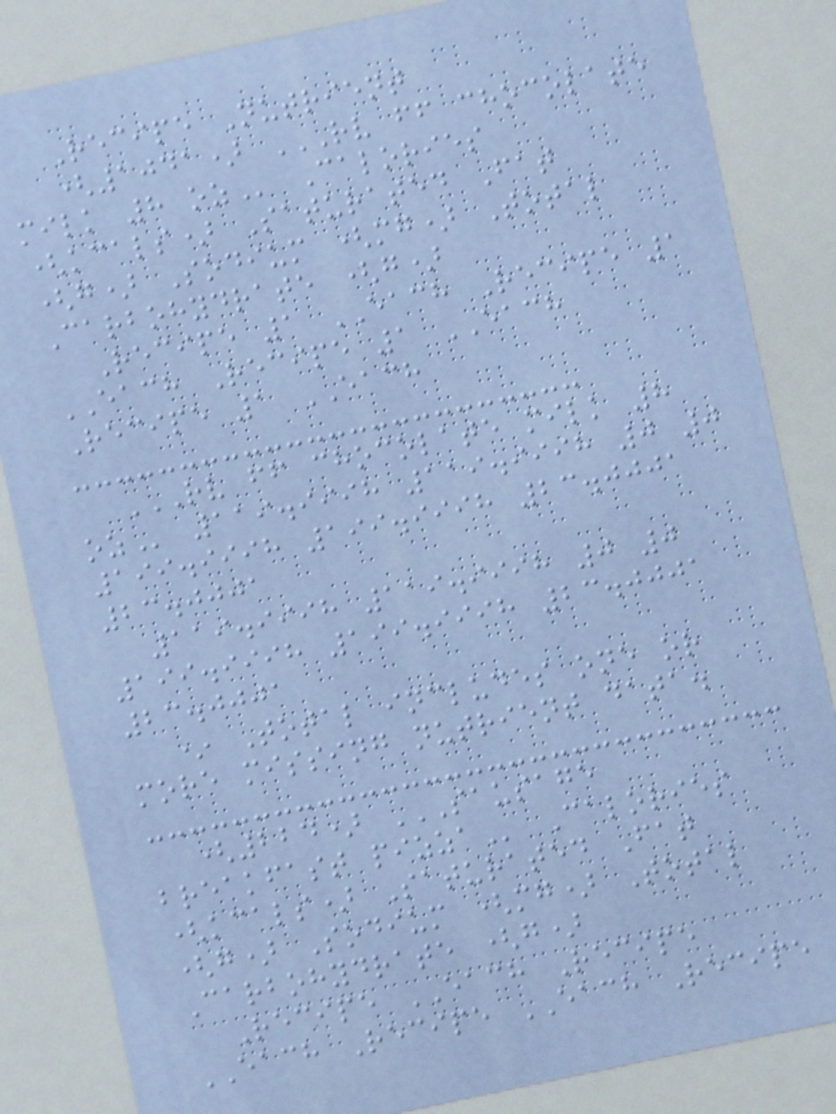Recipe Nutrient
(1041) RV FF CHOCOLATE
MILK 8 OZ Calories
(kcals) Saturated Fat
(g) Sodium (mg) Total
Carbohydrate (g)
Recipe 1 EACH Recipe 1
EACH Recipe 1 EACH
Recipe 1 EACH
RV FF CHOCOLATE MILK 8
OZ 119.9998 119.9998 0 0
199.9998 199.9998 23.0001
23.0001
119.9998 119.9998 0 0
199.9998 199.9998 23.0001
23.0001
* Total includes one or
more missing nutrient data.
(224) SAUSAGE
BREAKFAST PIZZA Calories
(kcals) Saturated Fat
(g) Sodium (mg) Total
Carbohydrate (g)
Recipe EACH Recipe
EACH Recipe EACH Recipe
